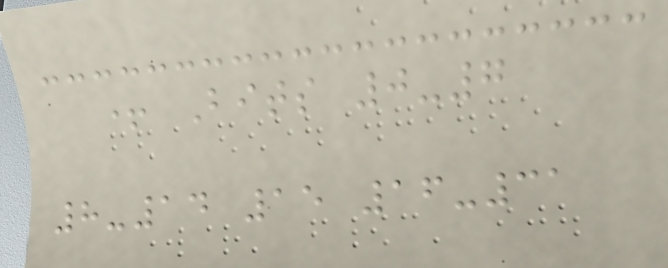+ Bits 0-7
8-14 15 16-31
